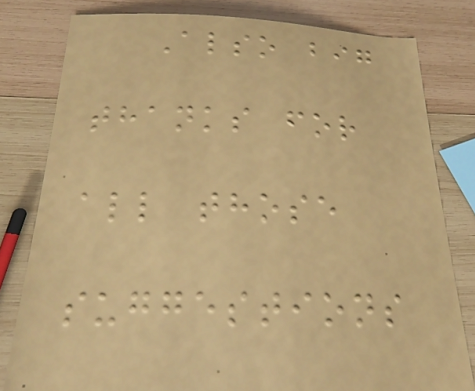Also big
thanks for
all those
suggestions
